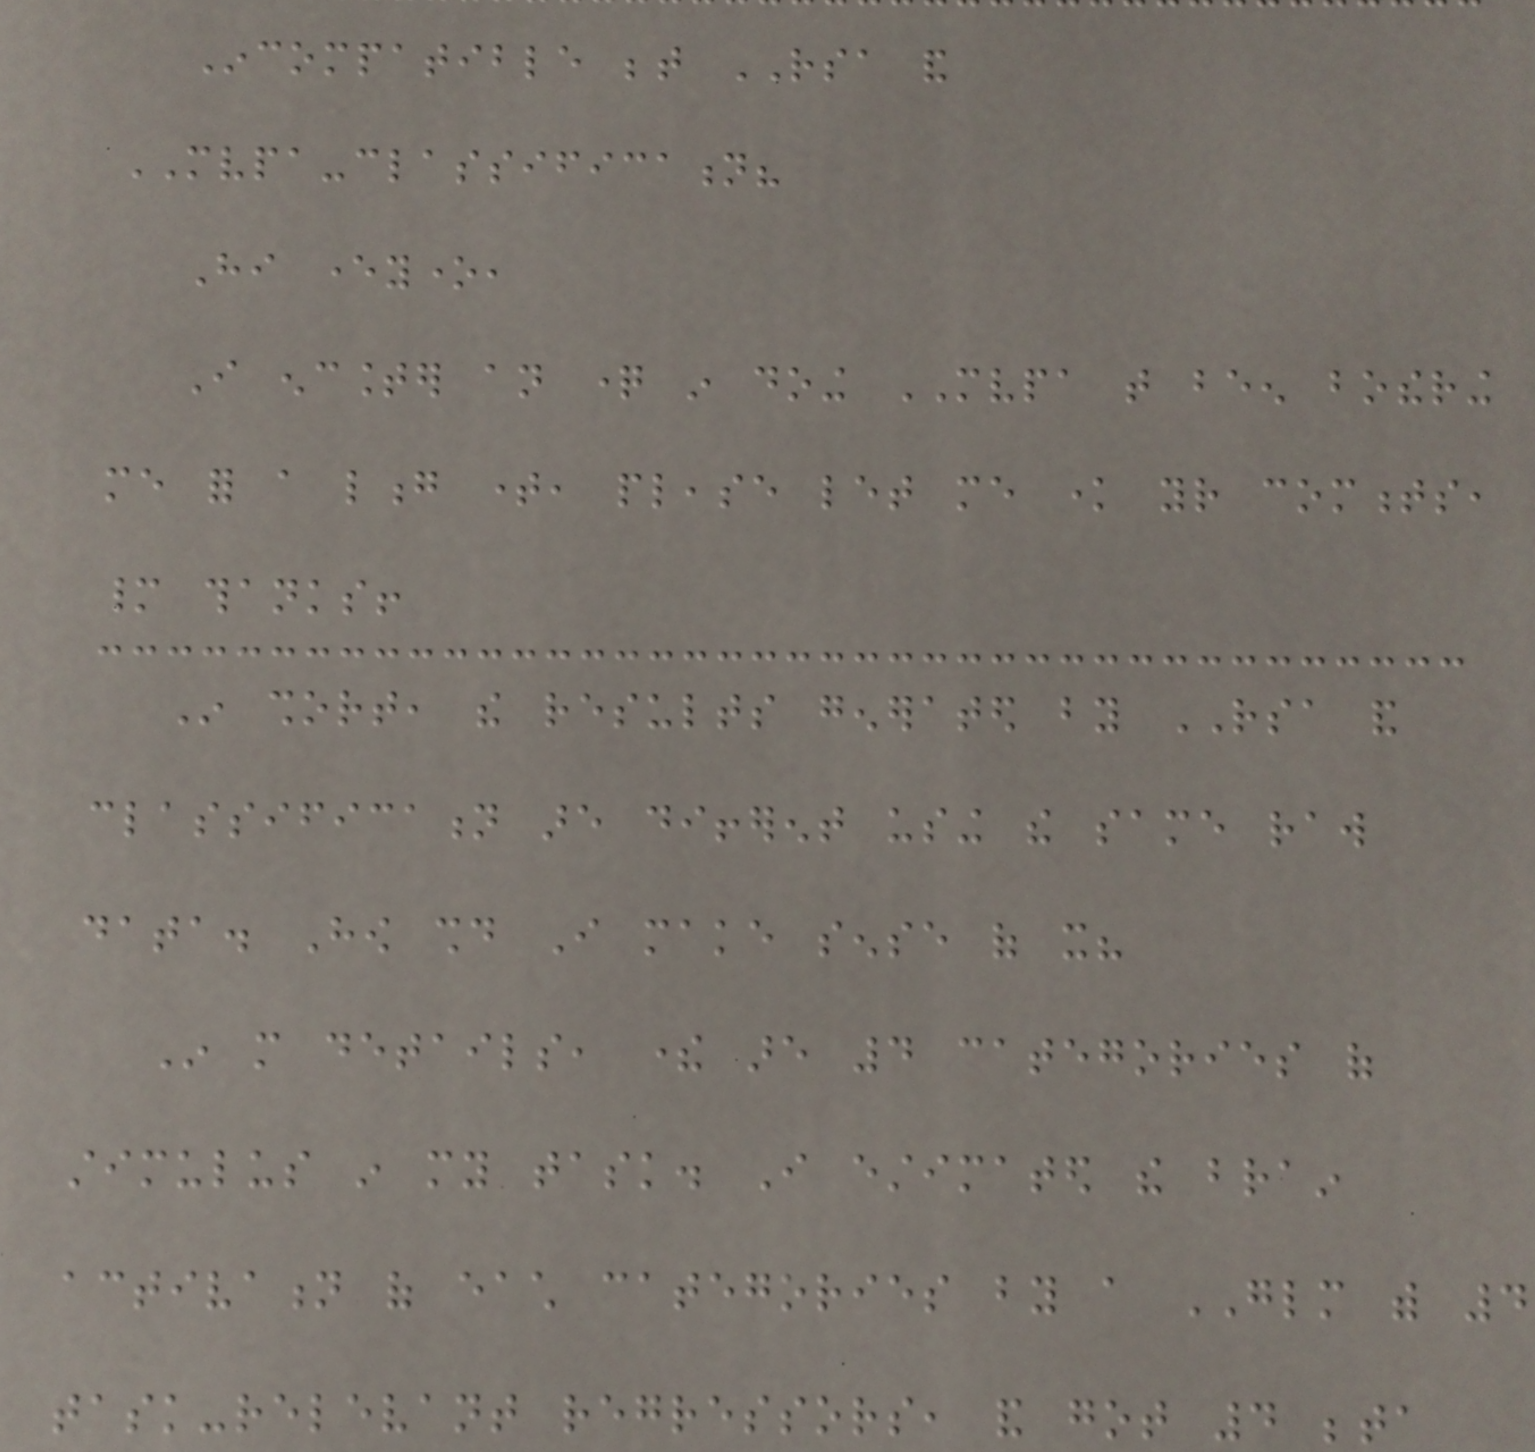Incompatible between RSA and
MVPA-classification?
Hi everyone,
I encounter an question in doing MVPA that been bothering
me for a long time, please let me know your comments,
many thanks!
In short, the results generated by RSA and
classification are different using the same raw
data. How should I make sense of it?
In more details, there are 4 categories of
stimulus in my task. I estimated the brain
activation of each categories by a GLM with 4
task-relevant regressors, and got 4 beta
